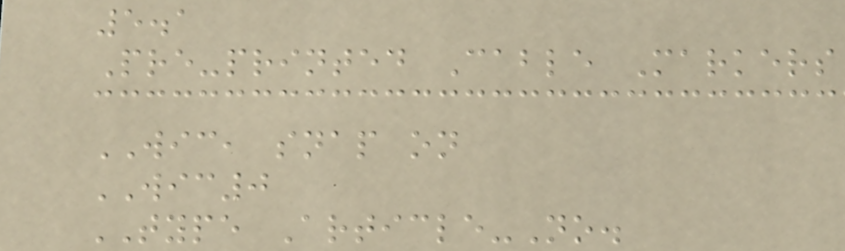5.1
Pre-printed Cable Markers
WIC, snap on
WIC0
TYPE Article-No.
